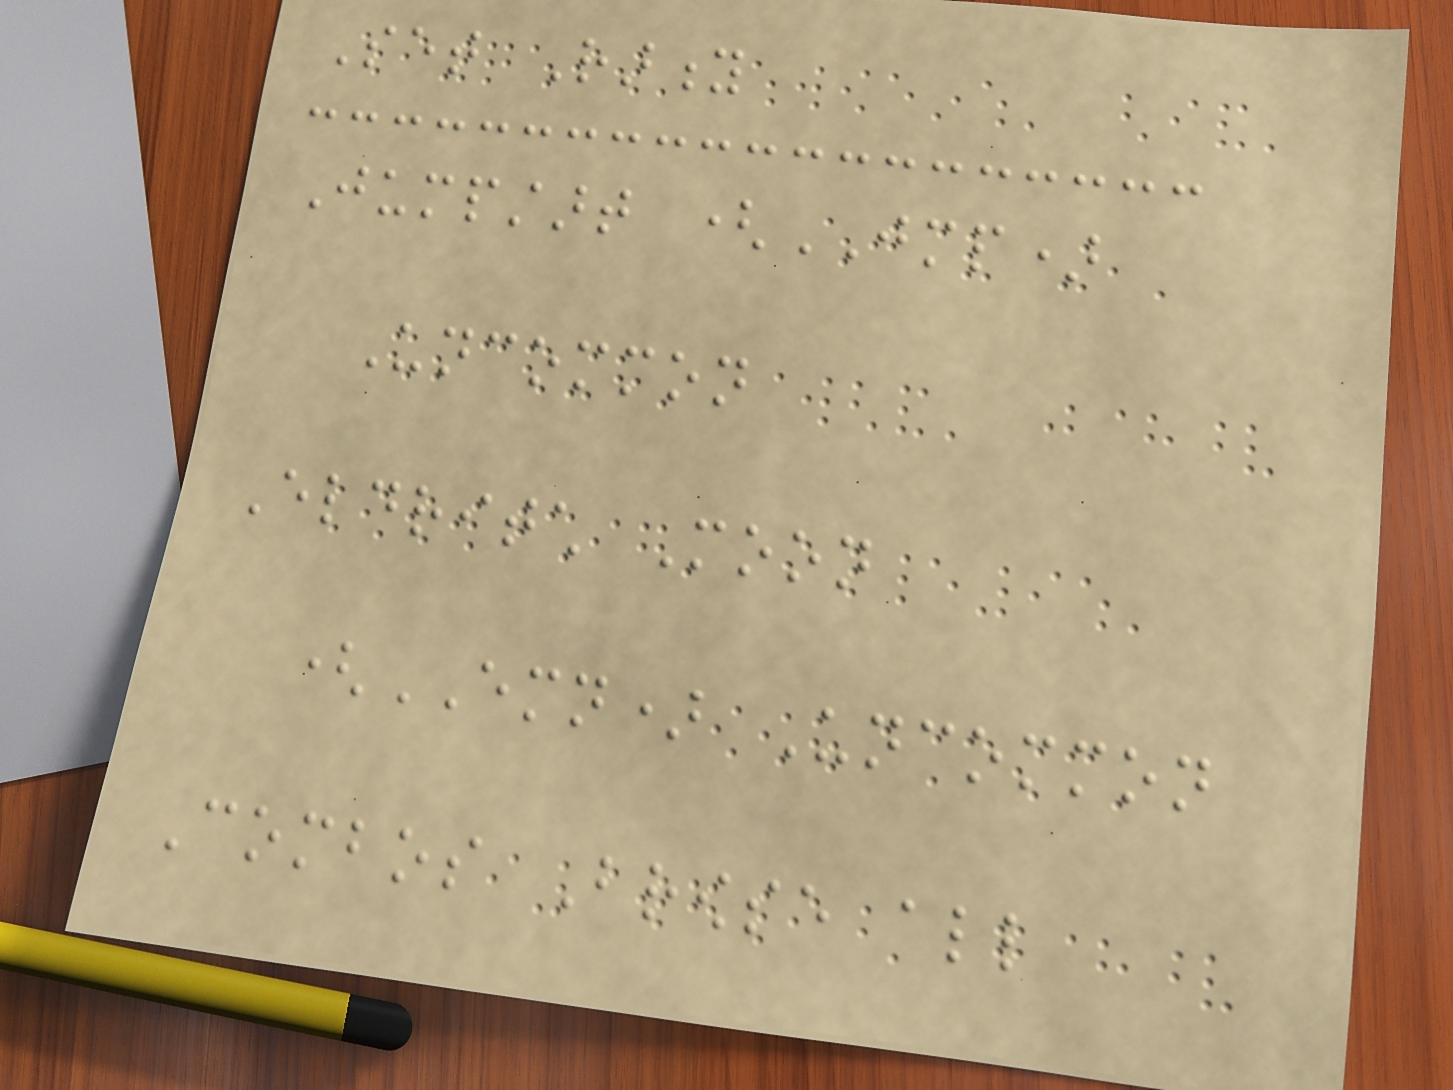Set Rarity
Jumpstart (JMP)
Uncommon
Eldritch Moon
(EMN) Uncommon
Combos Browse all
